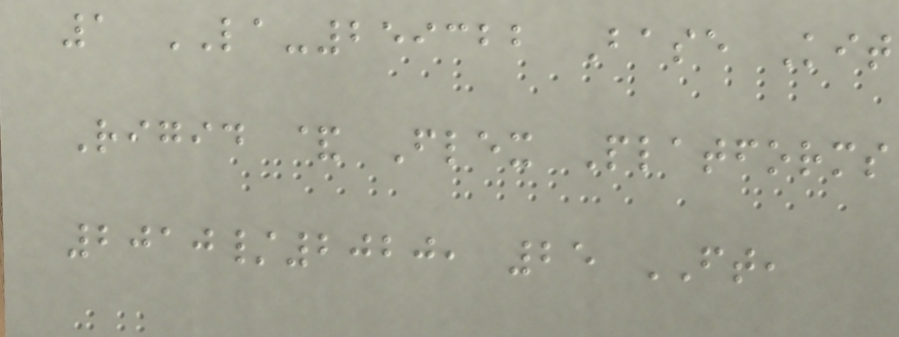1 LA-259322 Base Kit
Rigid & Flex Platforms
2010/2020, 25 FT,
